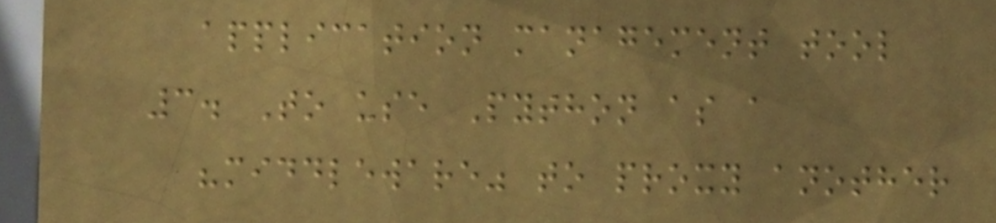application management tool
3. To use Python as a
"middleware" to proxy another
